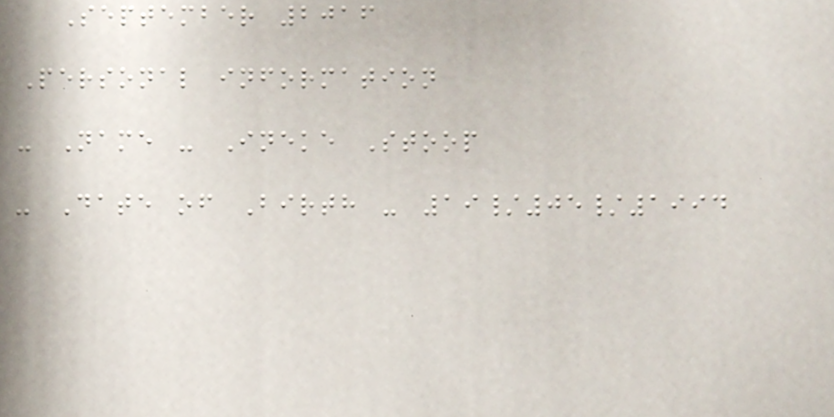September 2016
Personal information
- Name - Ineke Stoop
- Date of Birth - 19/05/1994
